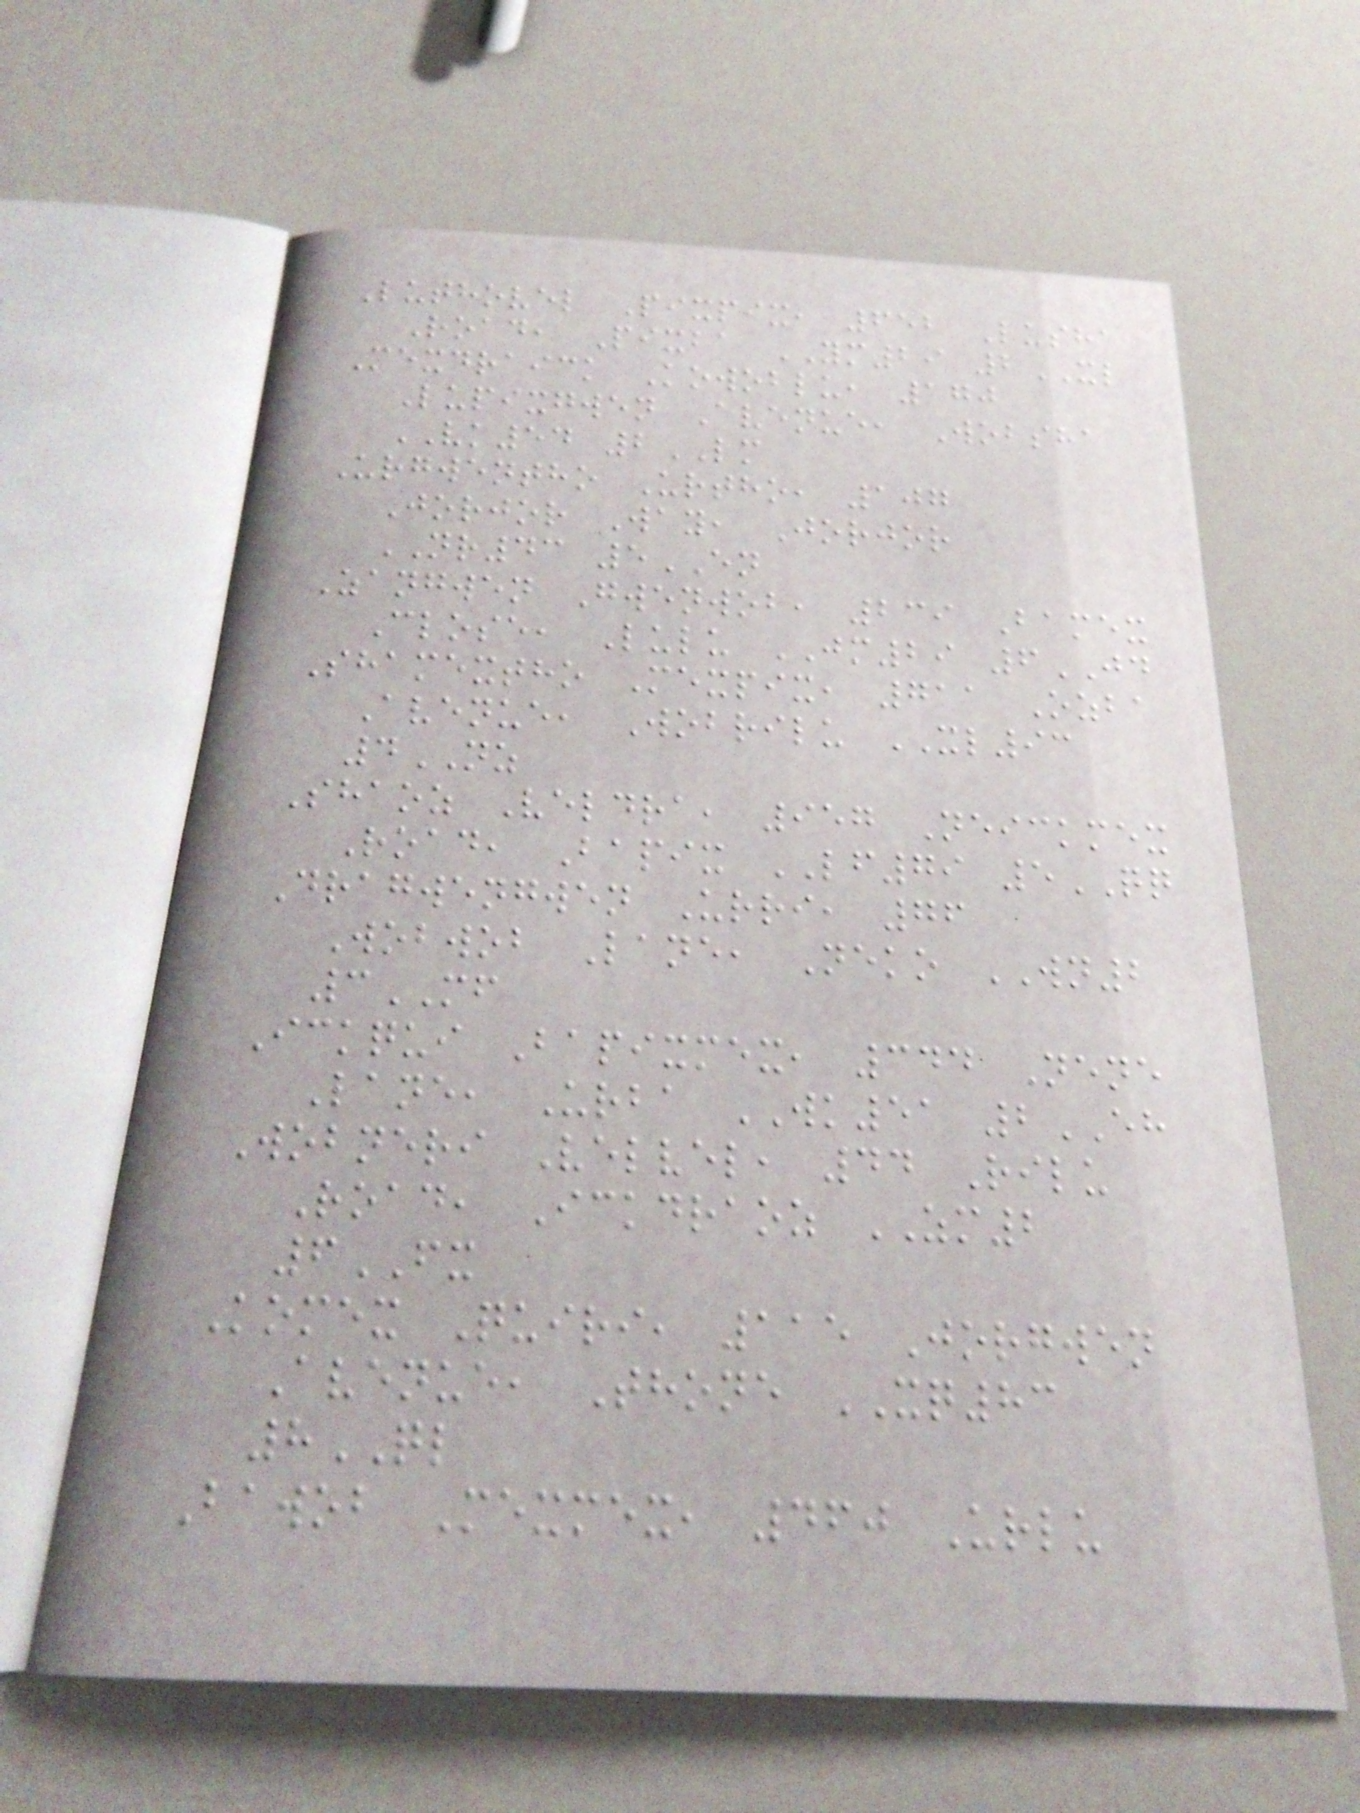Luthovel Pixpix, 652 Lusha
Road, Pixba YM29 2XL
Mexdraick Kowoblu, 170
Lupixgwen Avenue, Wobsha
VK54 2LM
Urgwentho Urtho, 107
Jorjor Way, Jorjor
NR43 5EN
Zangwen Gwenwob, 239 Bamex
Close, Lulu JM29 6JD
Shamextho Mexpix, 711 Ozba
Avenue, Wobrilu XL93
4NZ
Shaoz Veldra, 957 Neickmex
Road, Bapix LF79 5QQ
Dragwengwen Urri, 76
Wobwob Lane, Neko WN2
3MF
Ickqui Bapixmex, 344 Nene
Lane, Urba WK51 2EH
Wobneri Velvel, 44 Rilu
Road, Ickdraoz ZM2
6FX
Komex Quiri, 115 Jorgwen
Avenue, Thone XQ83
8QL
Bawob Mexmex, 460 Urlu
